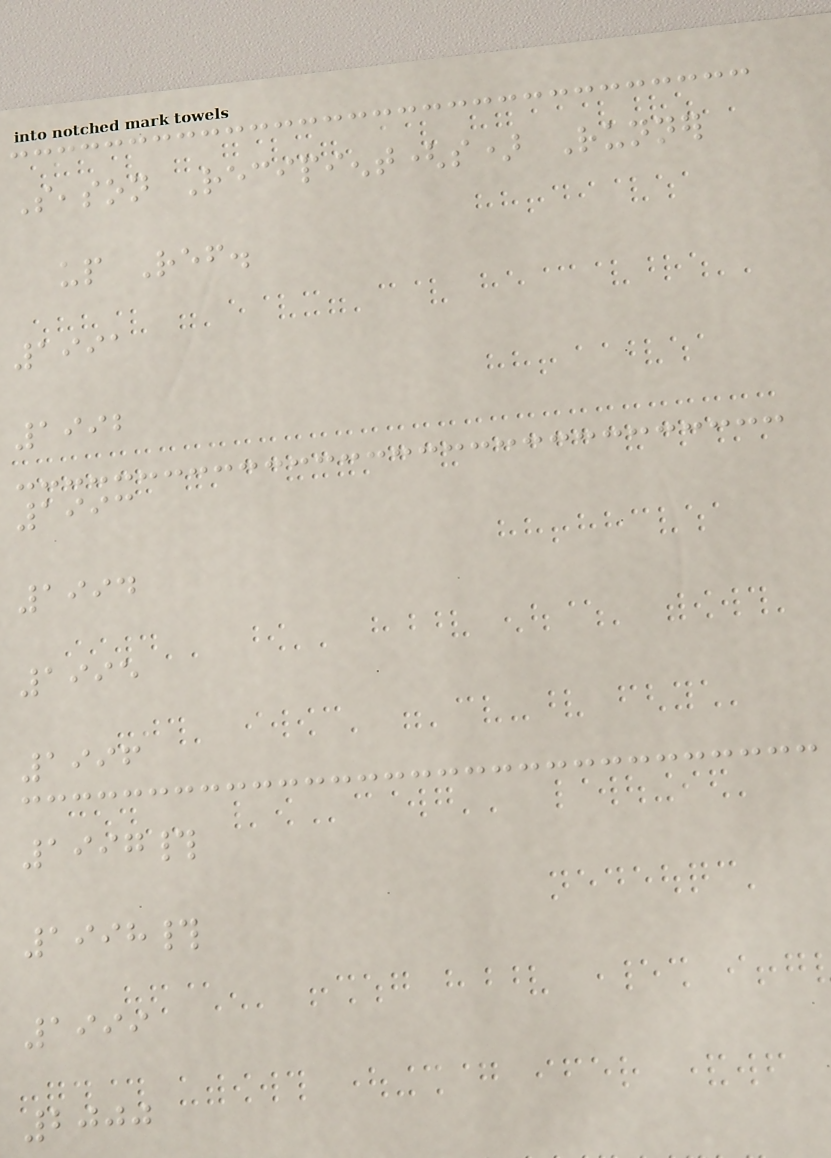Season Recipient(s) Runner
up Ref.
1991
1992
1993
1994
1995
1996
1997#
1998#
1999
2000
